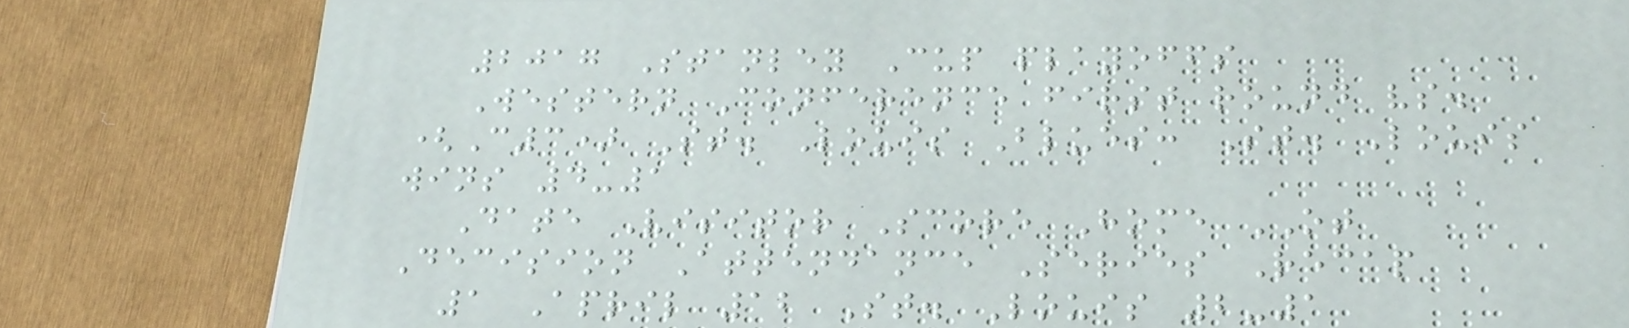2017 Stanley Cup playoffs
Western Conference first round vs.
(C3) St. Louis Blues: St. Louis
wins 4-1
Date Visitor Score Home OT
Decision Attendance Series Recap
1 April 12 St. Louis 2-1
